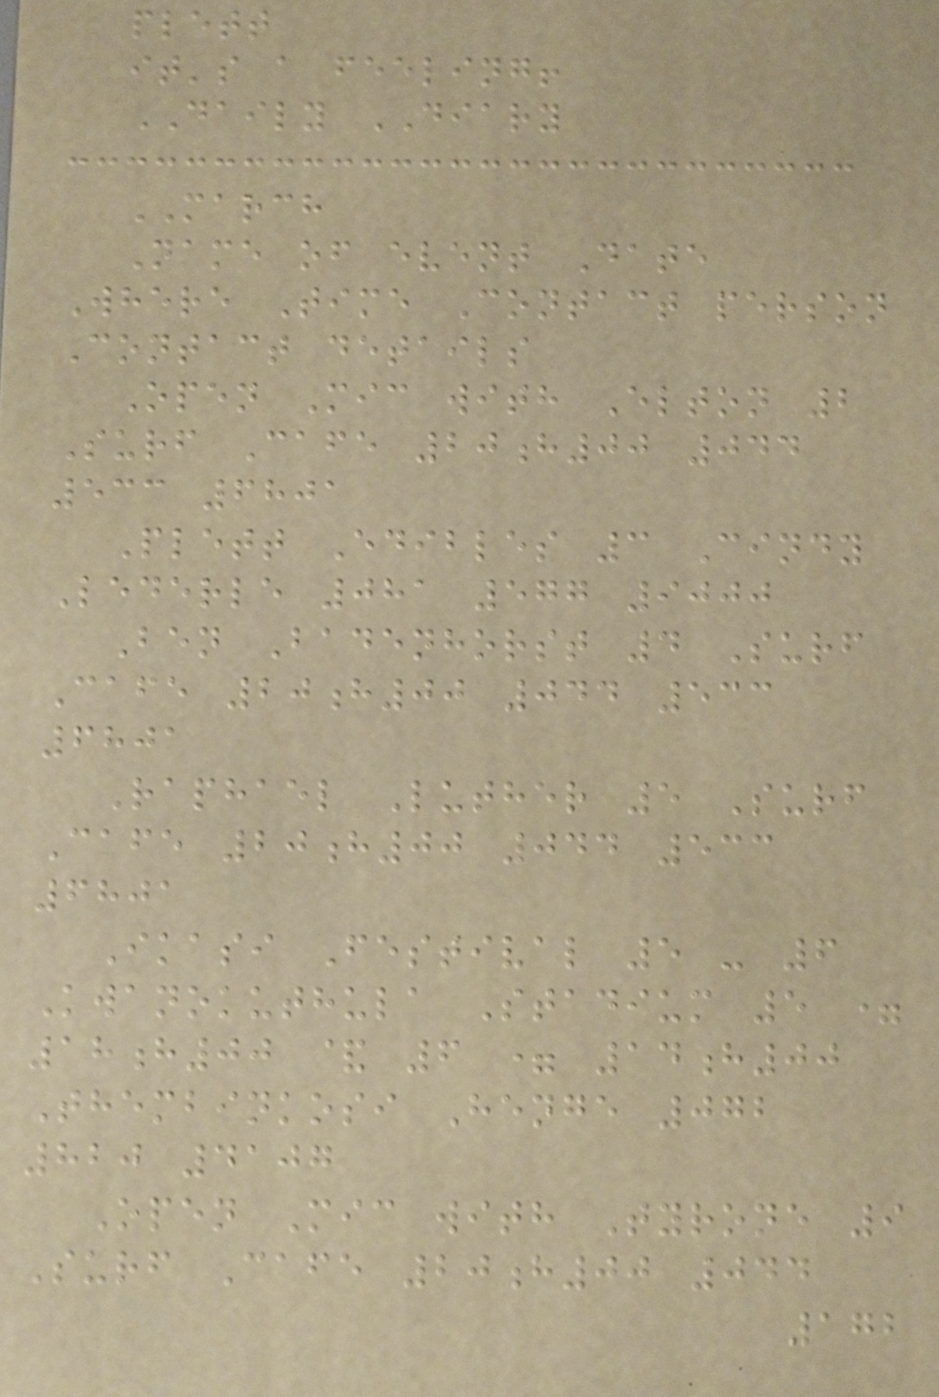plett
it's a feeling!
DAILY DIARY
MARCH
Name of event Date
Where Time Contact person
Contact details
Open Mic with Elton 2
Surf Cafe 20h00 044
533 6801
Plett Edibles 3 Cindy
Lederle 081 577 9000
Ben Badenhorst 4 Surf
Cafe 20h00 044 533
6801
Raphael Luther 5 Surf
Cafe 20h00 044 533
6801
Ikasi Festival 5 - 6
Kwanokuthula Stadium 5 =
18h00 & 6 = 14h00
Thembinkosi Henge 072
820 4107
Open Mic with Tyrone 9
Surf Cafe 20h00 044
172
